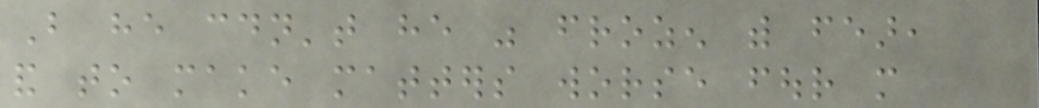But he couldn't he was frozen with fear,
and to make matters worse four more
